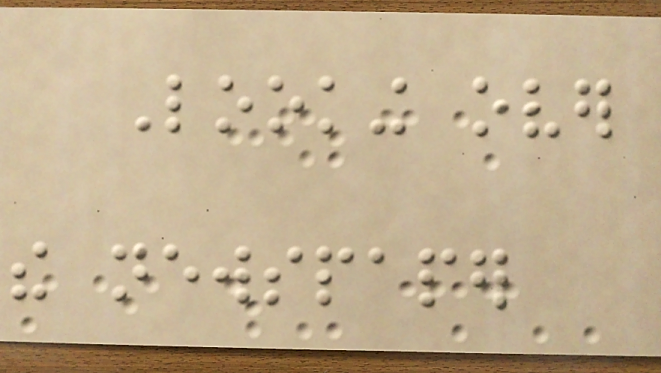Looking over
the newspaper
